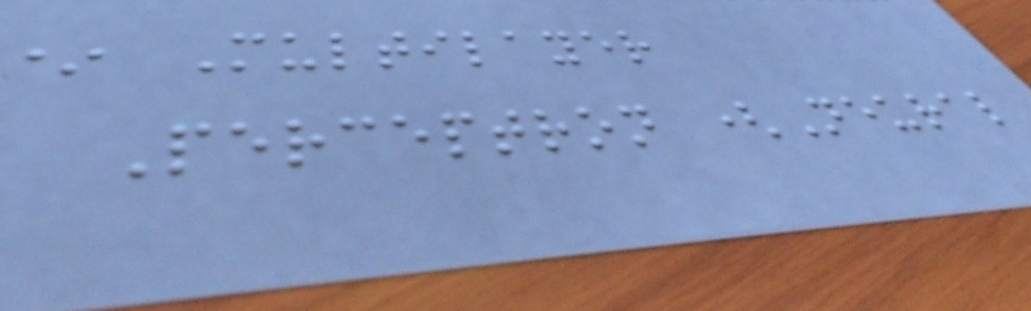* Multilayer
Perceptron (Neural
